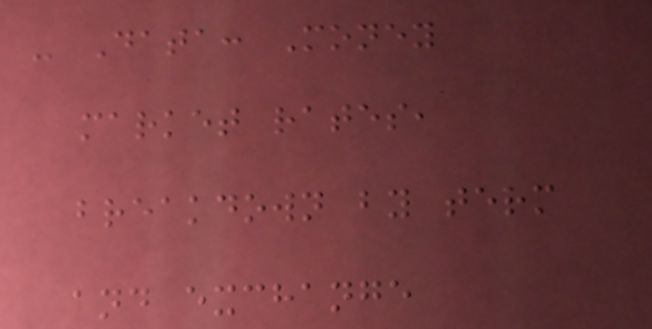- Data: Money
market rates,
breakdown by term
and exchange
